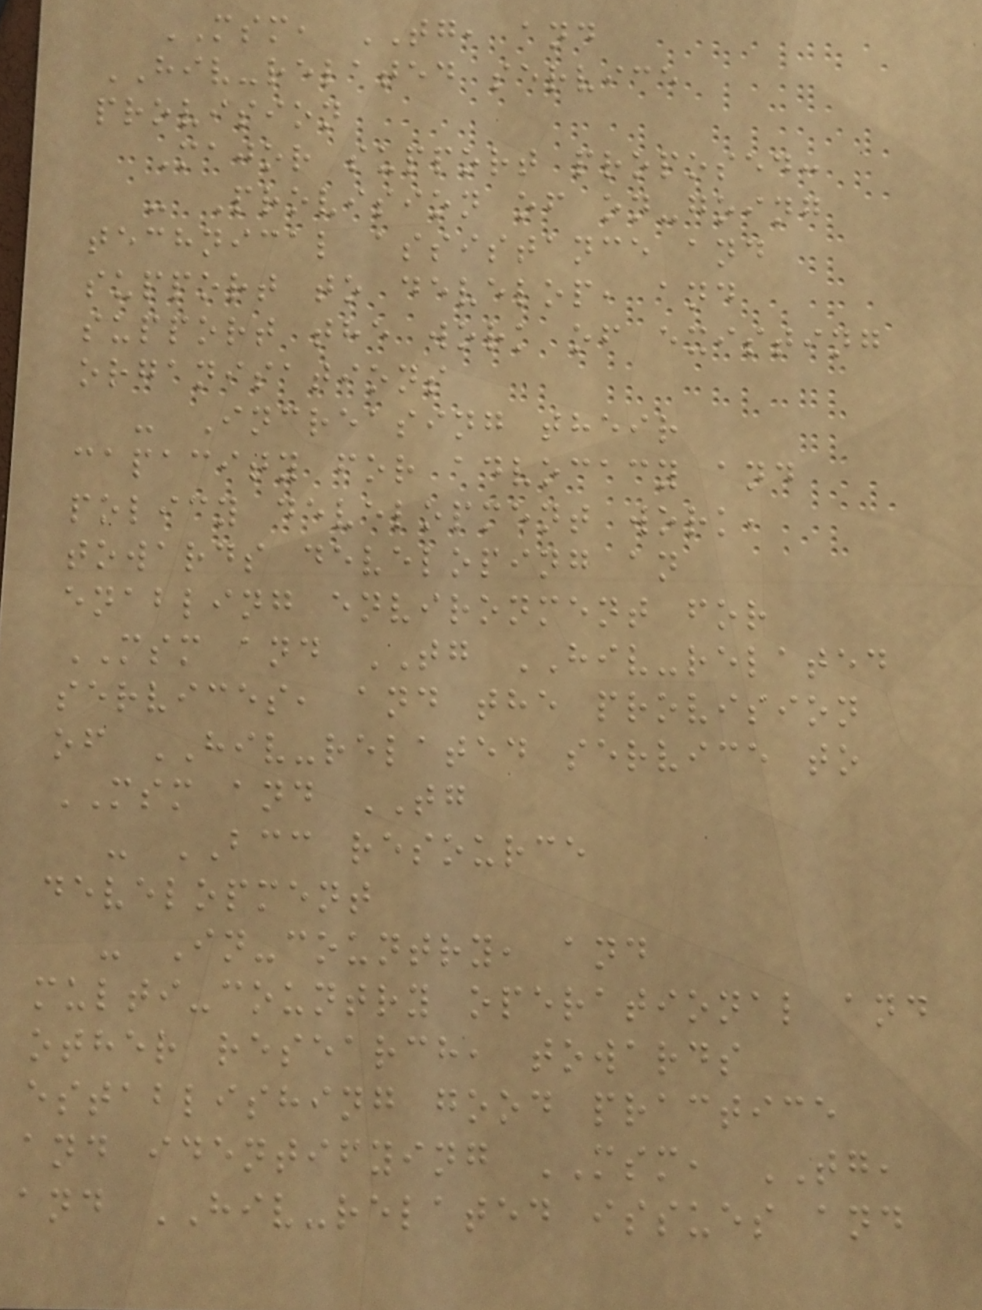MSM, TG, and
HIV-related service
provision
Major support proposed:
- Provision of on-going
technical assistance and
support to develop, and
support the work of existing
organisations
- Increasing their
capacity for advocacy and
policy development work,
towards developing an
enabling environment for
MSM and TG HIV-related
services, and the provision
of HIV-related service to
MSM and TG
- BCC resource
development
- In-country, and
multi-country operational and
other research, towards
establishing good practice
and identifying MSM, TG,
and HIV-related issues and
